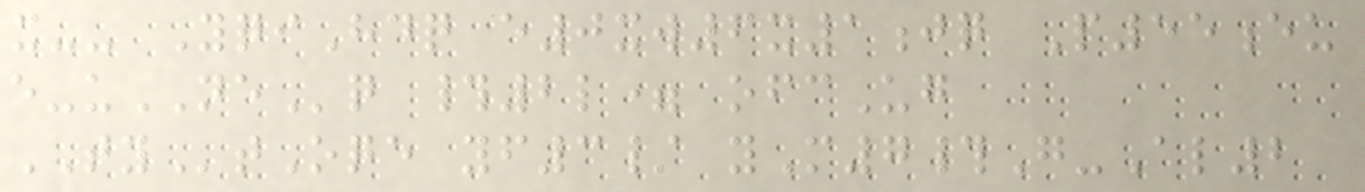x-- YqiHdq e0xw6x1jq P55eu
e-uNEq #2l= ofcUg
TYtOqe yf3/ yM7#G-Al2
